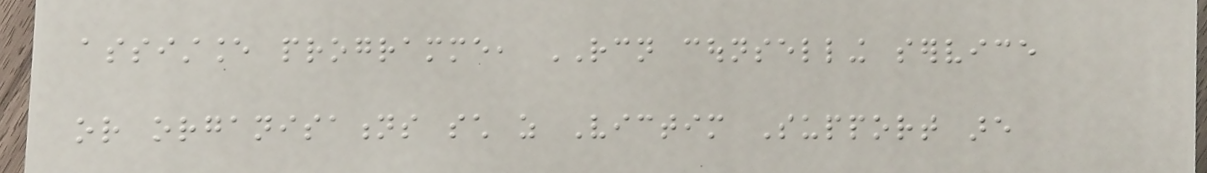assistance programme, RCN counselling service
or organisations such as Victim Support are
